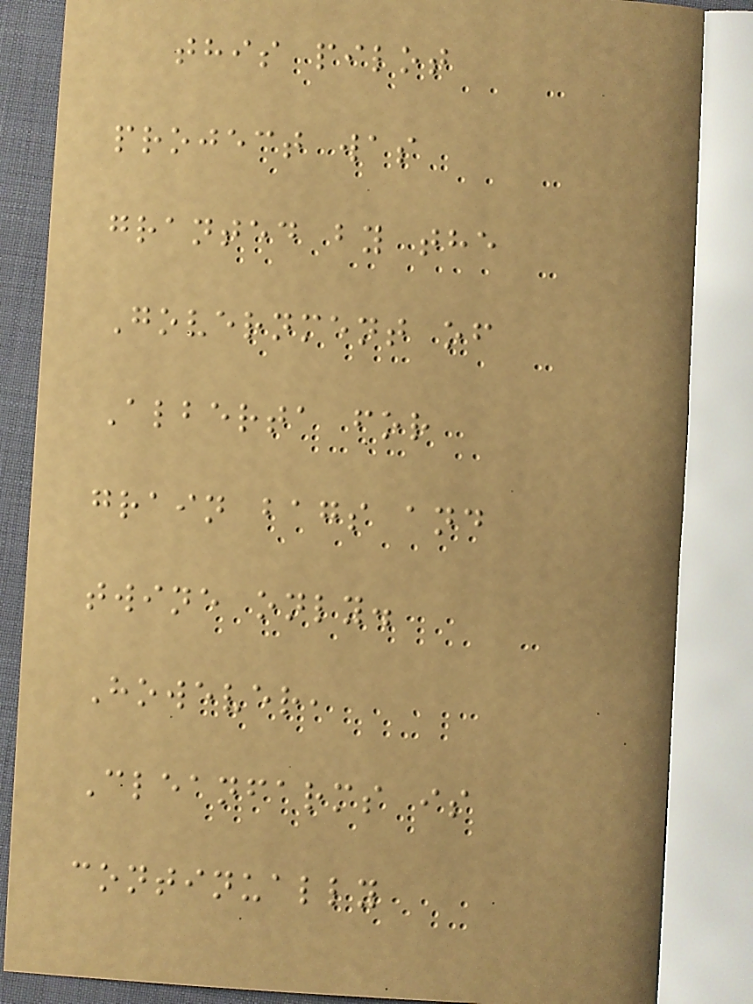this pilot
project was
granted by the
Government of
Alberta for
grain bags and
twine only.
However,
Cleanfarms is
continually
